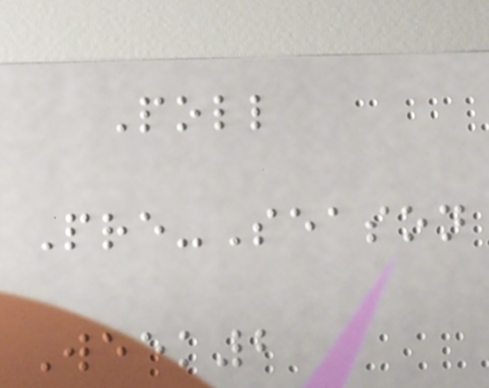Poll
Pre-Season
Week2
